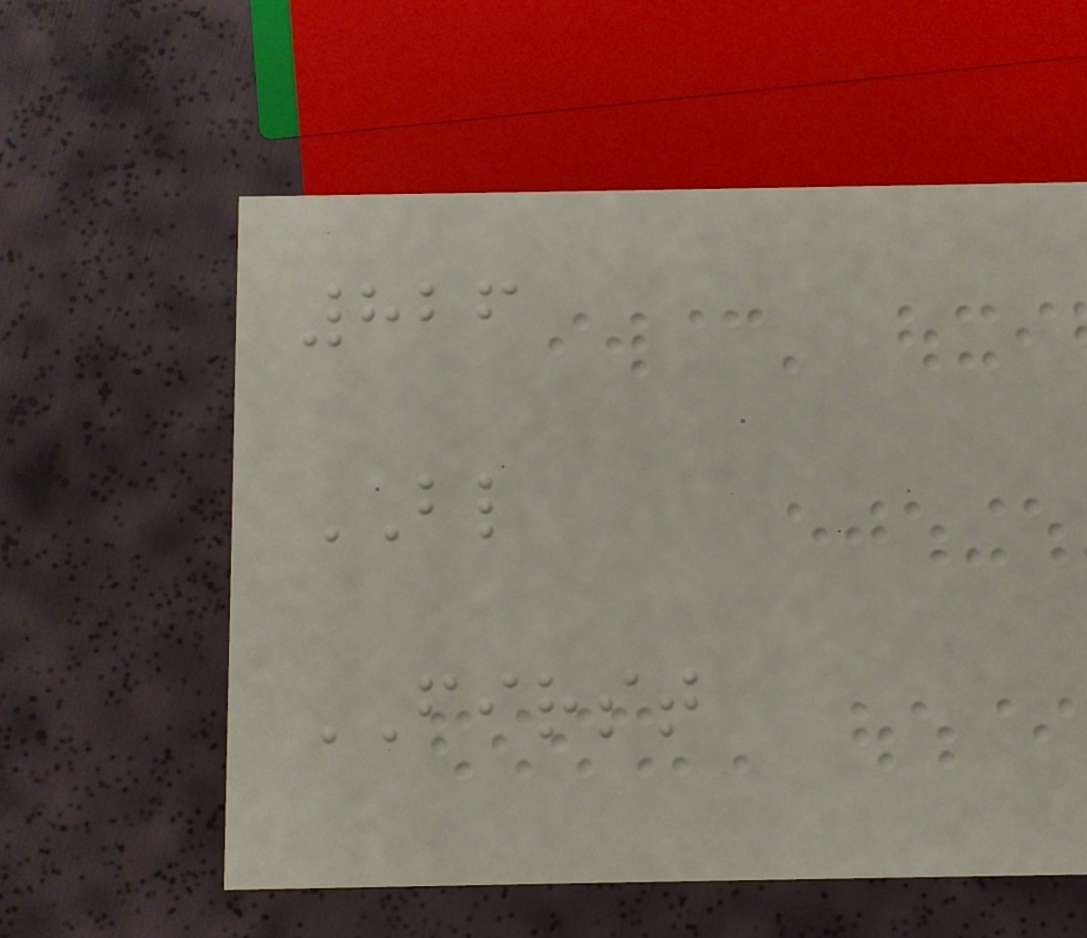826
BL
FIRST
